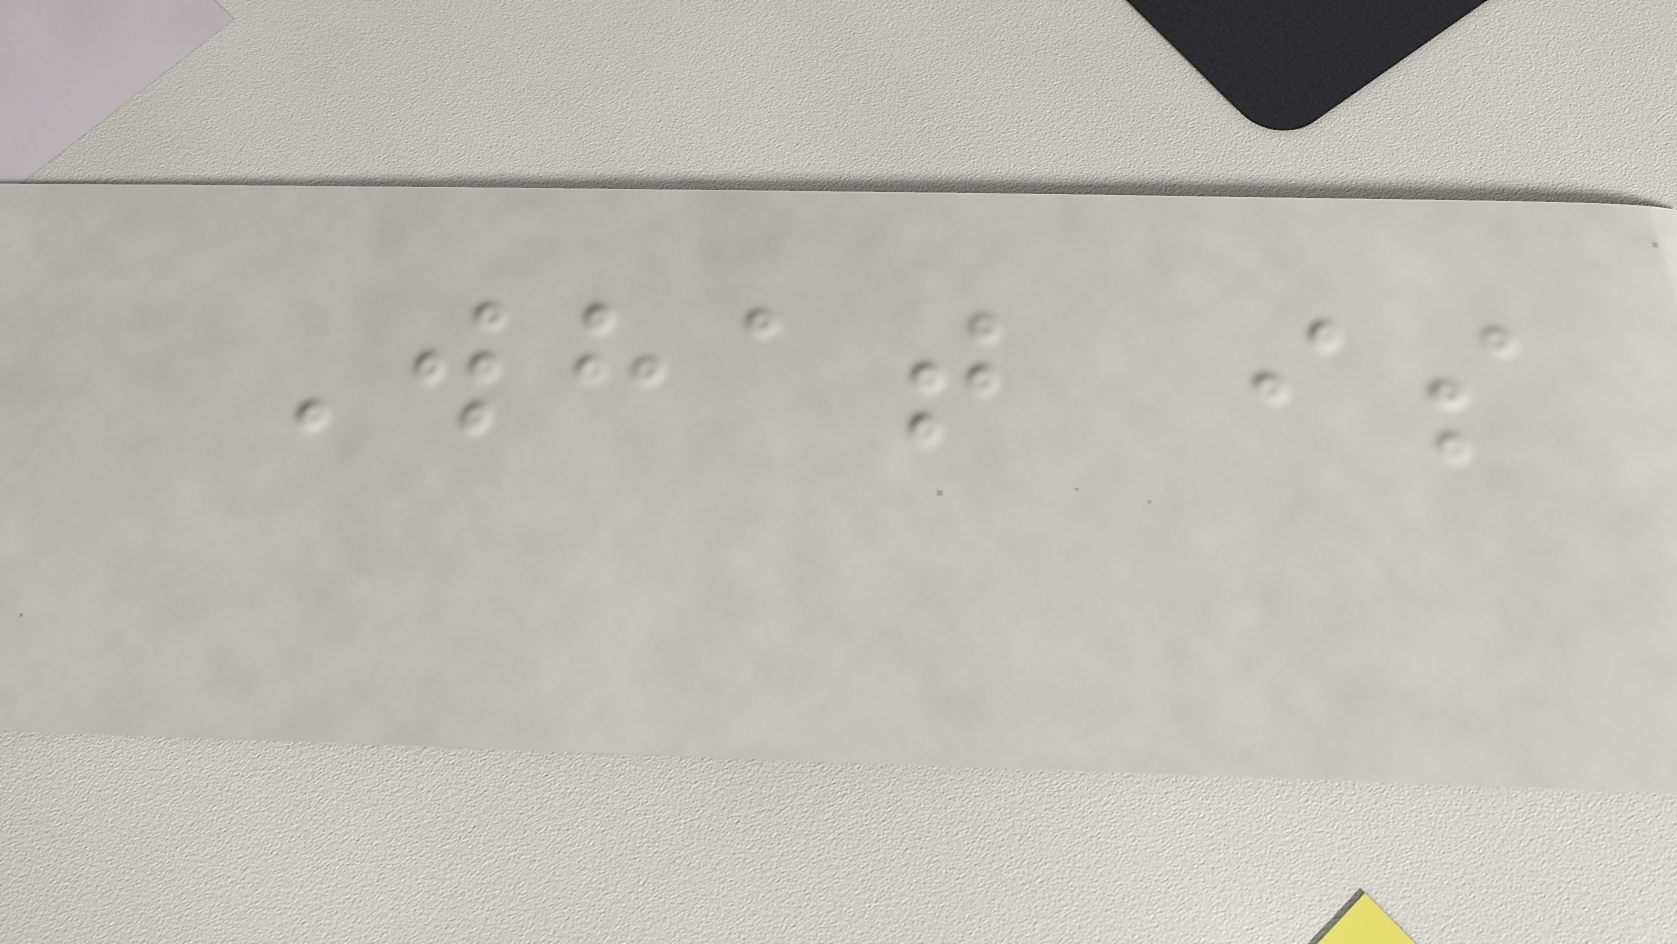What is
